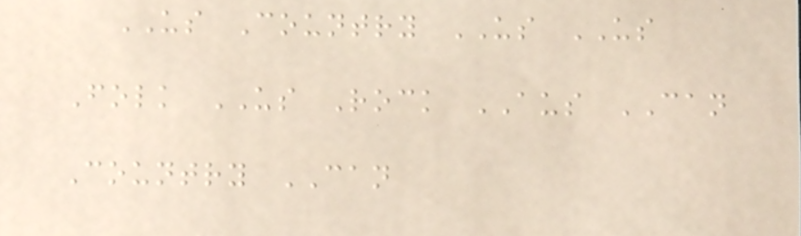US Country US US
Folk US Rock AUS CAN
Country CAN
